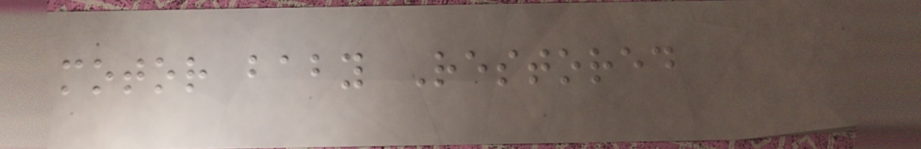motor baby Restored
